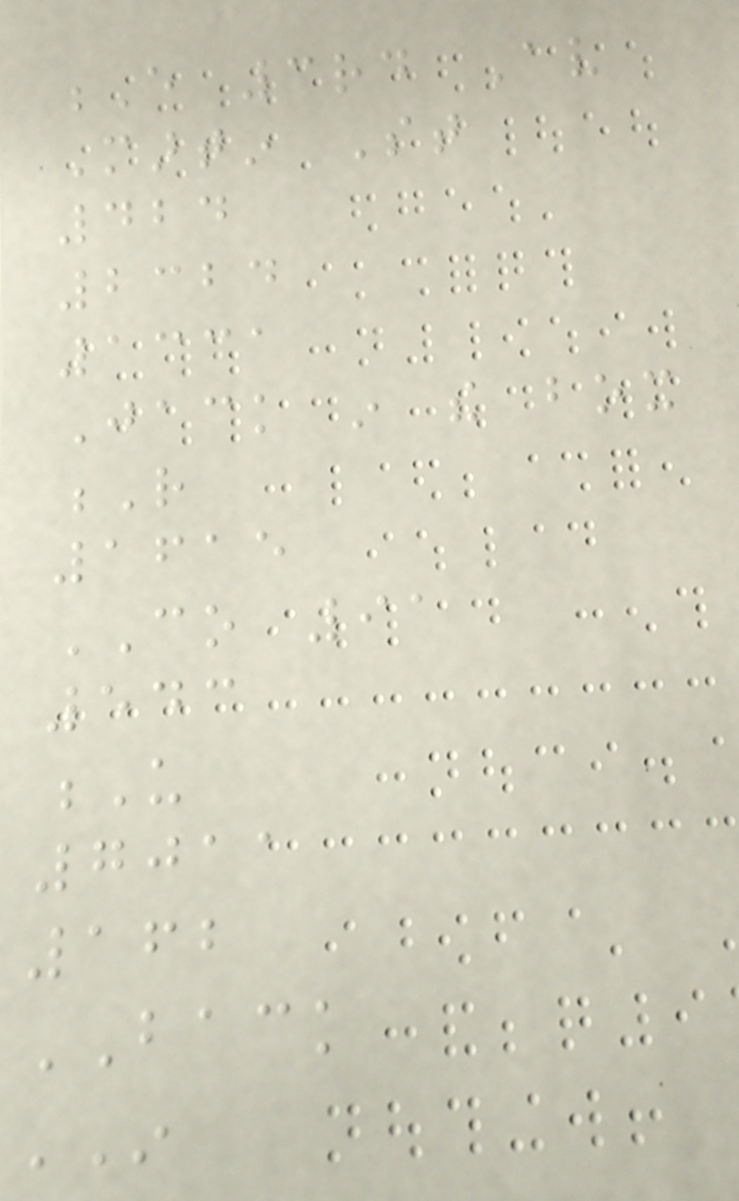E 3rd Av
Martin St
424
2324
1331
Jack in the box
R
1615
CO 91
543
U
7011
162
BACK
IN
